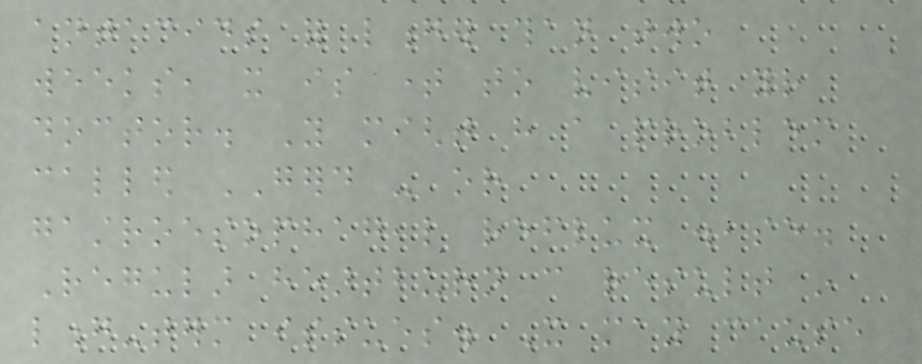antacids for longer than two
weeks, it is time to visit your
doctor. You might have a problem
called GERD - or
gastroesophageal reflux disease.
Regular heartburn can result in
long-term issues. It may cause
